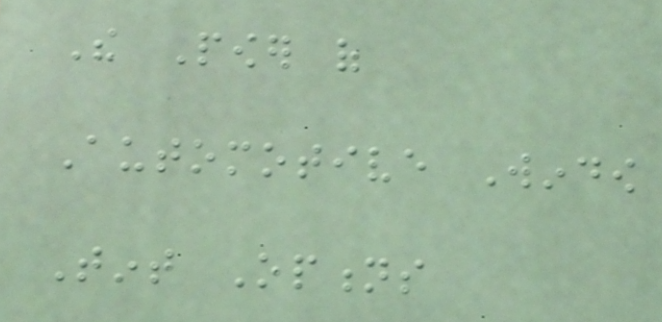The Power of
Automotive Window
Tint Options
